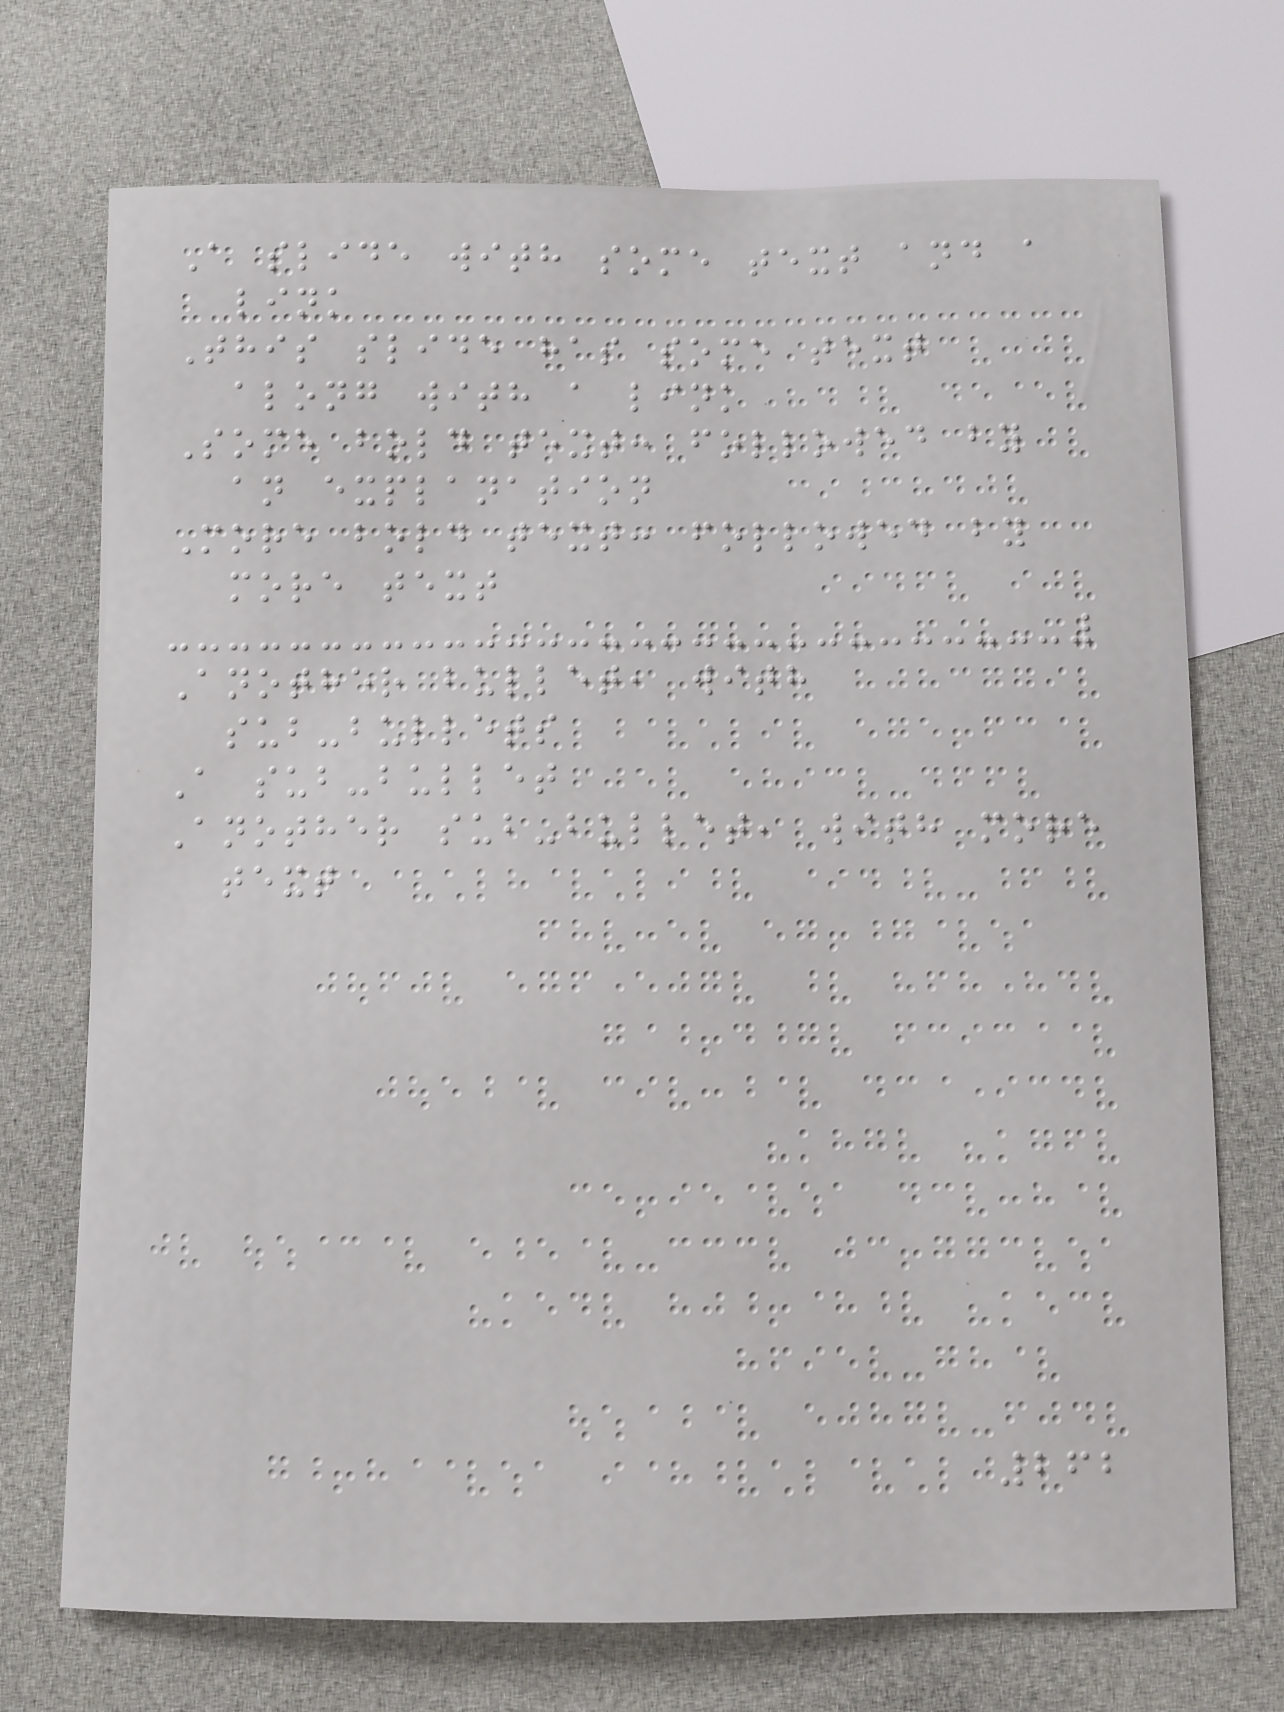A slide with some text and a
link
This slide has some text
along with a link
Some bold text: followed by
an explanation
More bold text: followed by
more text
Another bullet, with
sub-bullets
A sub-bullet
Another sub-bullet, with more
text
262
